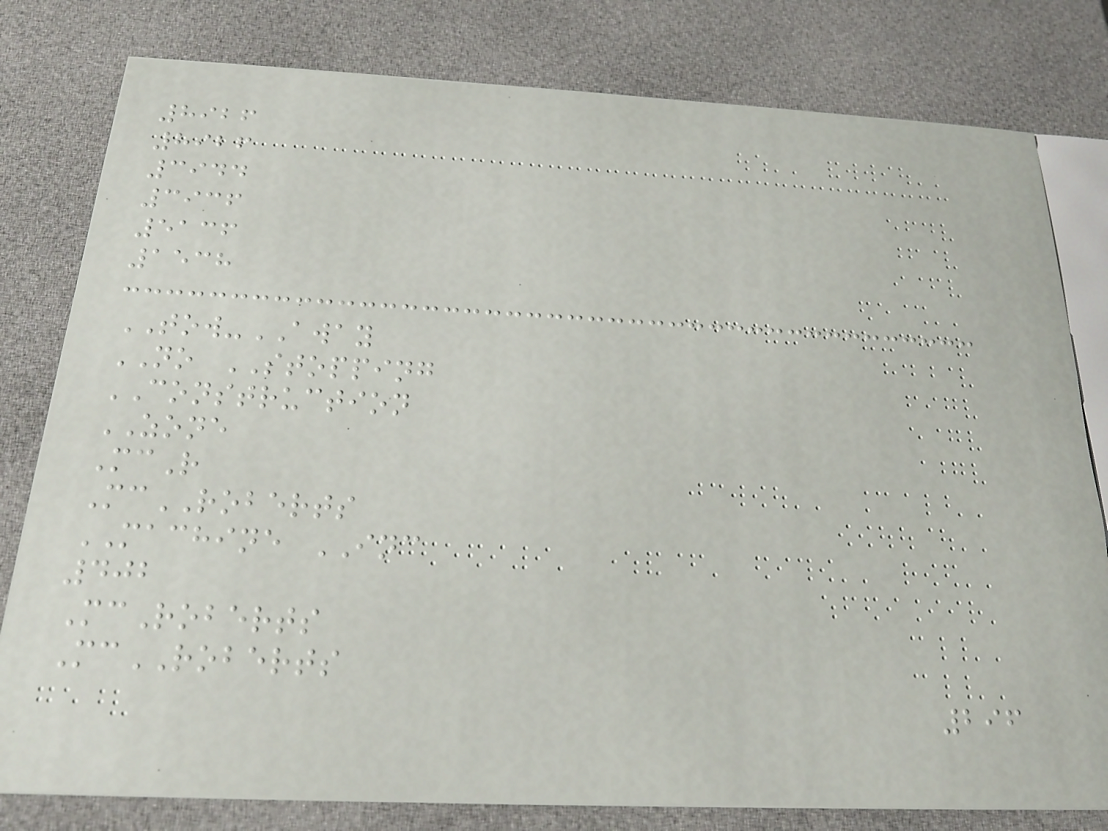8926
8926
3944
3936
5136
1538
TOW-AWAY
NO STOPPING
CONSTRUCTION
ZONE
McR
McROBERTS
MACHINE INC
402
McRoberts
McROBERTS
296
